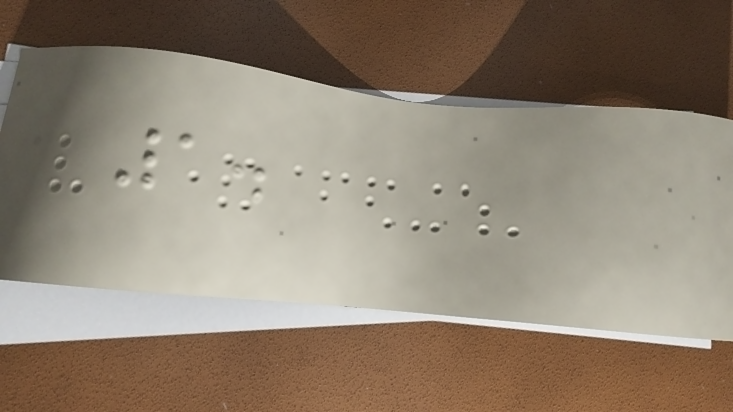1.
